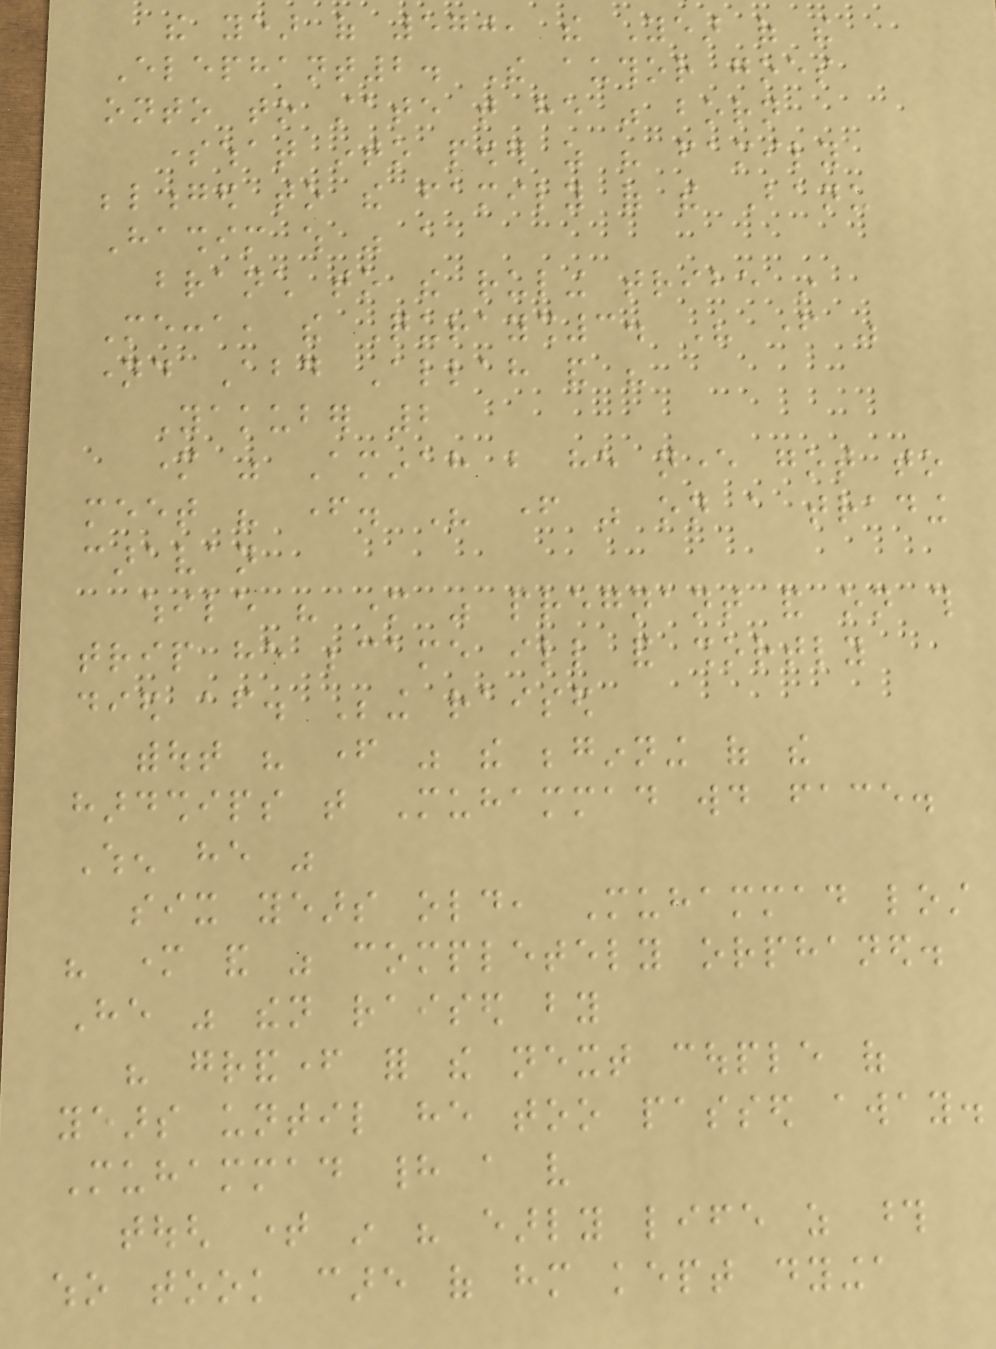the year of 570, the Year of the
Elephant2. The author goes
onto to state that he was born
somewhat into power as his family
belonged to the family of the Banu
Hashim which was a
branch to the ruling tribe in
Mecca, the Quraysh3. His father was
named Abd Allah and his
Yakuber 2
mother was Aminah but he never got to
meet his father. His father was on a trading
caravan
while his mother was pregnant and on this
trip he became ill and shortly
died after. Being raised
without his father was the beginning of the
hardships that Muhammad would face.
When he was
six years old, Muhammad lost
his mother and was completely orphaned.
He was then raised by
his grandfather for the next couple of
years until he too passed away.
Muhammad had a very
tough time in his early life as those
who took care of him kept dyinga
